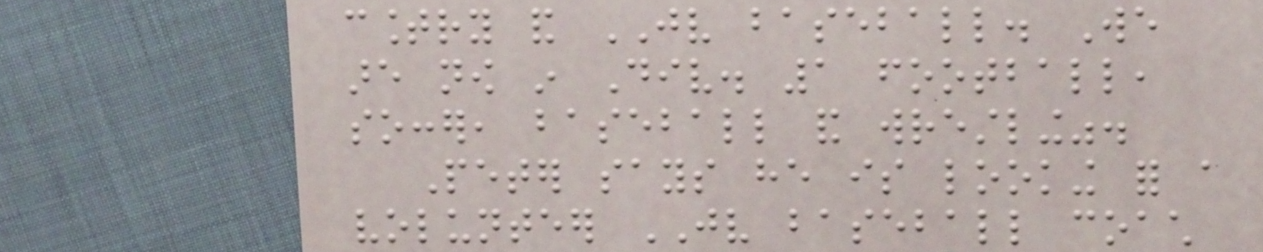country and JV baseball. We
are now in Div. 1 football,
soccer, baseball and wrestling".
Peter says he is looking for a
volunteer JV baseball coach
